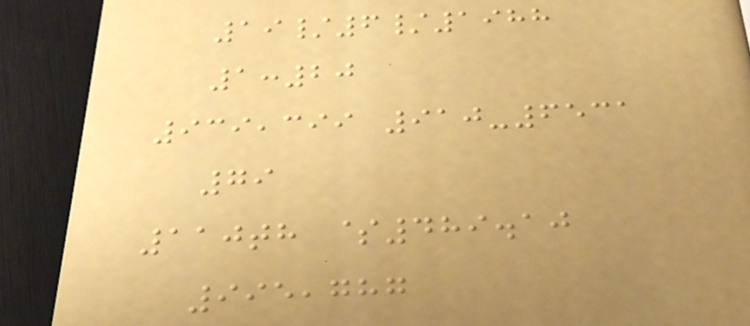19/6/1988
1:20
939,399 910-6531
79
110th $489.10
995,787
